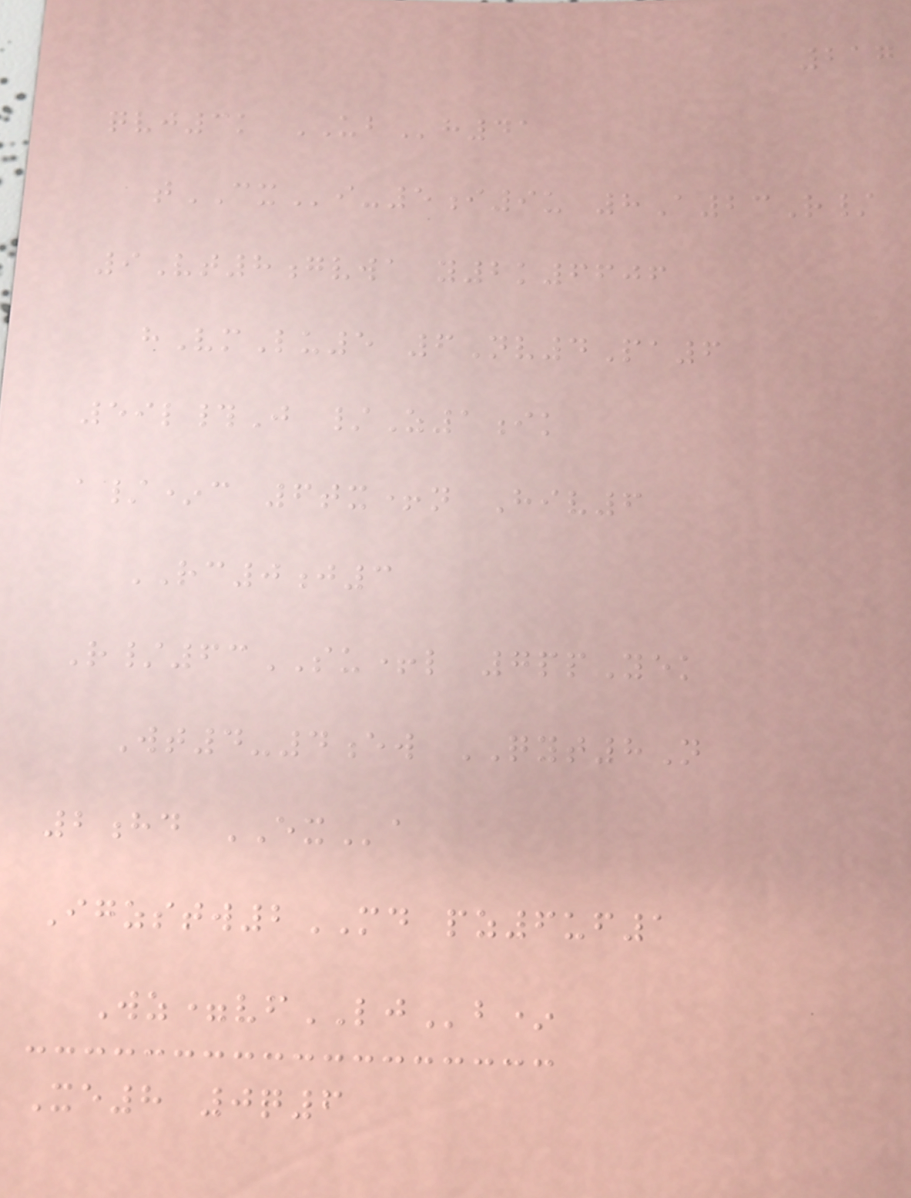217
qvj3k UBh41
tCXi-5i9u 8A23R/
9Vt8gvwa y2k6606
hVmLu5 6Nv4Pa6
59l#J /Z1ik
a/*c 6tx+n Hiv6
RC0j3
R/63SU+l 7ppYek
Wt4-4ew QYT8N
2hd EXa
Igzstw2MD pz6uf1
Wz=vfLJb*
Xe8 0q6
